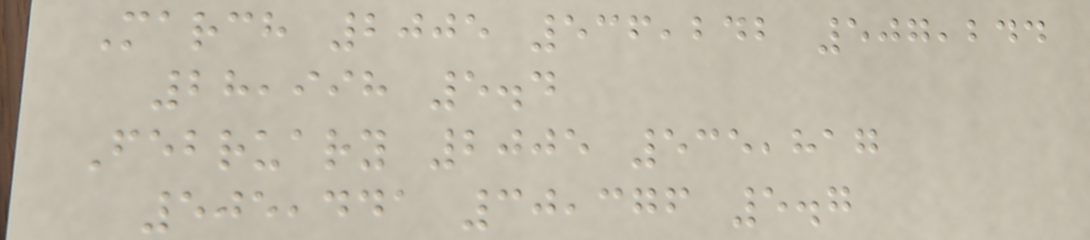March 2005 536,242 507,244
28,998 5.4
February 2005 535,817
505,441 30,376 5.7
